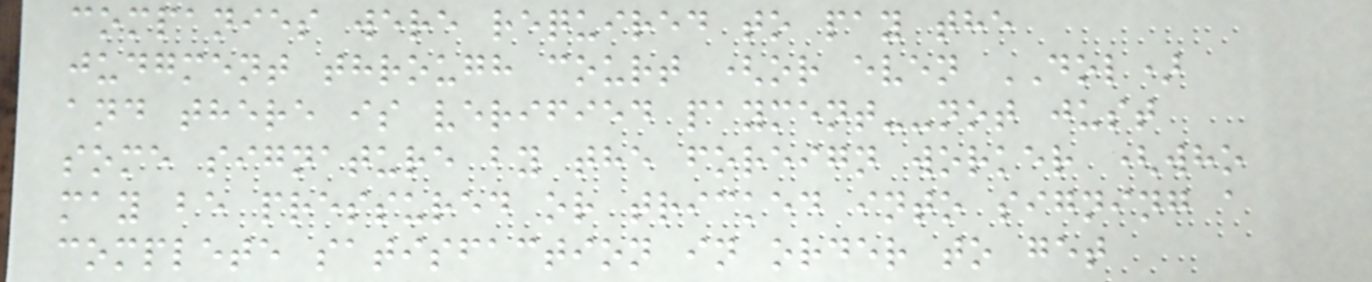companies were required to pay the
judgment through court (or even DOL)
and there is verified payment--not just
some signature by the foreign worker (who
may be pressured or tricked into signing a
complete satisfaction in order to get
